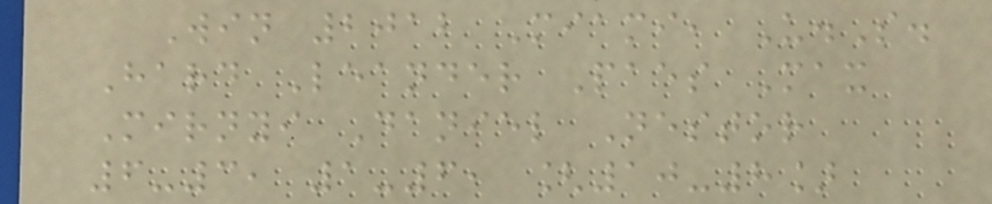Win 2012 Miami, U.S.
Hard Leander Paes Max
Mirnyi Daniel Nestor
6-3, 1-6, [10-8]
